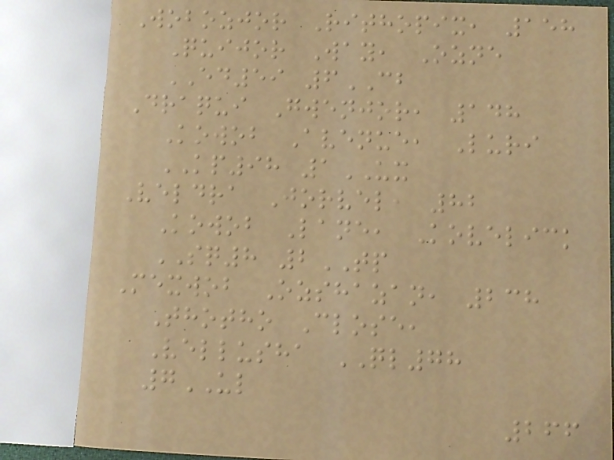Wobozjor Rithopix, 158
Quijor Way, Ozne
ED59 6CB
Draqui Gwenjor, 148
Kowob Avenue, Luri
KP98 1UX
Veldra Jorvel, 82
Kowob Lane, Kovelick
SQ8 2TP
Mexwob Ozshazan, 238
Thotho Close,
Vellusha QL78
7UL
266
